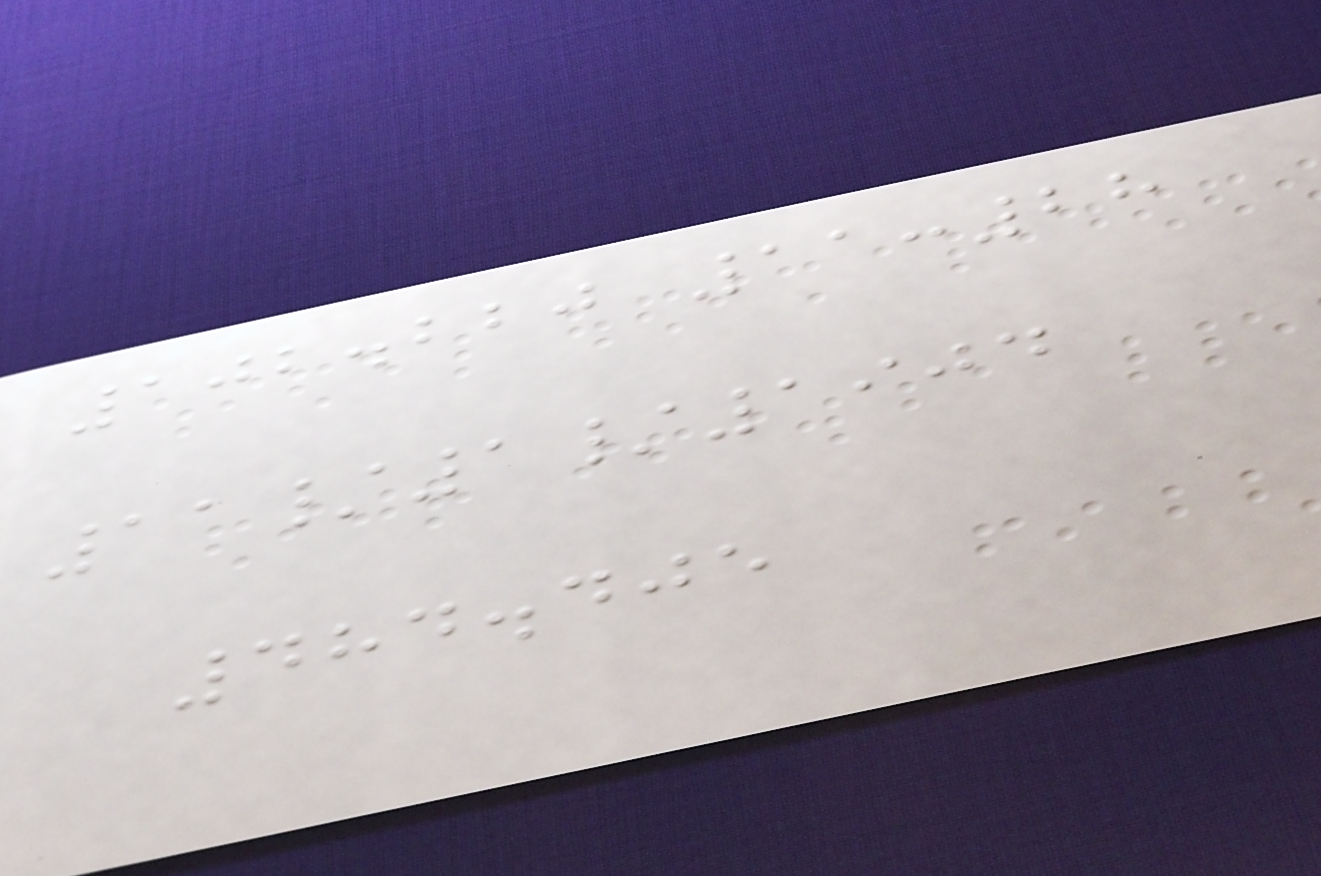102.220 11:28
11/1/1904
484.405
